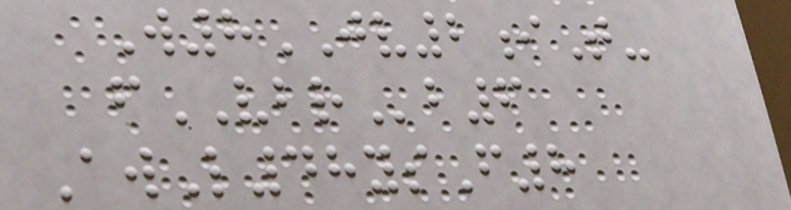W8JV2iT-
fVBRb6
AwL48ysF8
